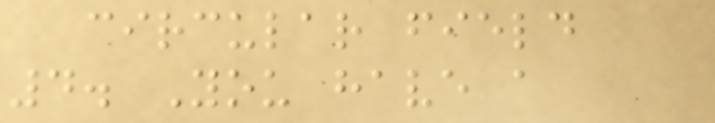circular field
4. You have a
